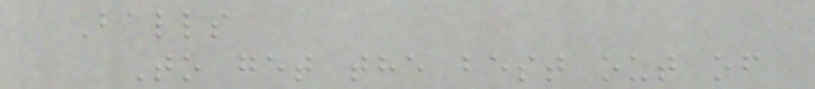Balls
To get the best out of
